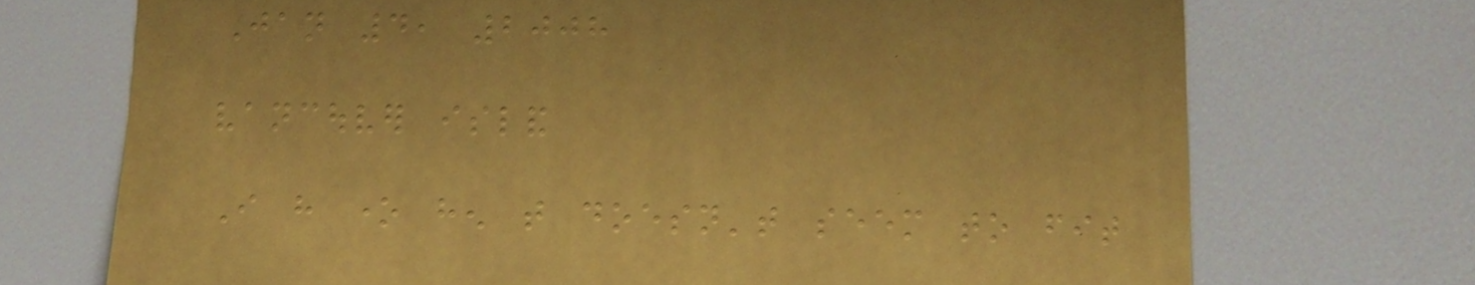Jan 4, 2008
vancouver island
I have one hen that doesn't seem to fit
